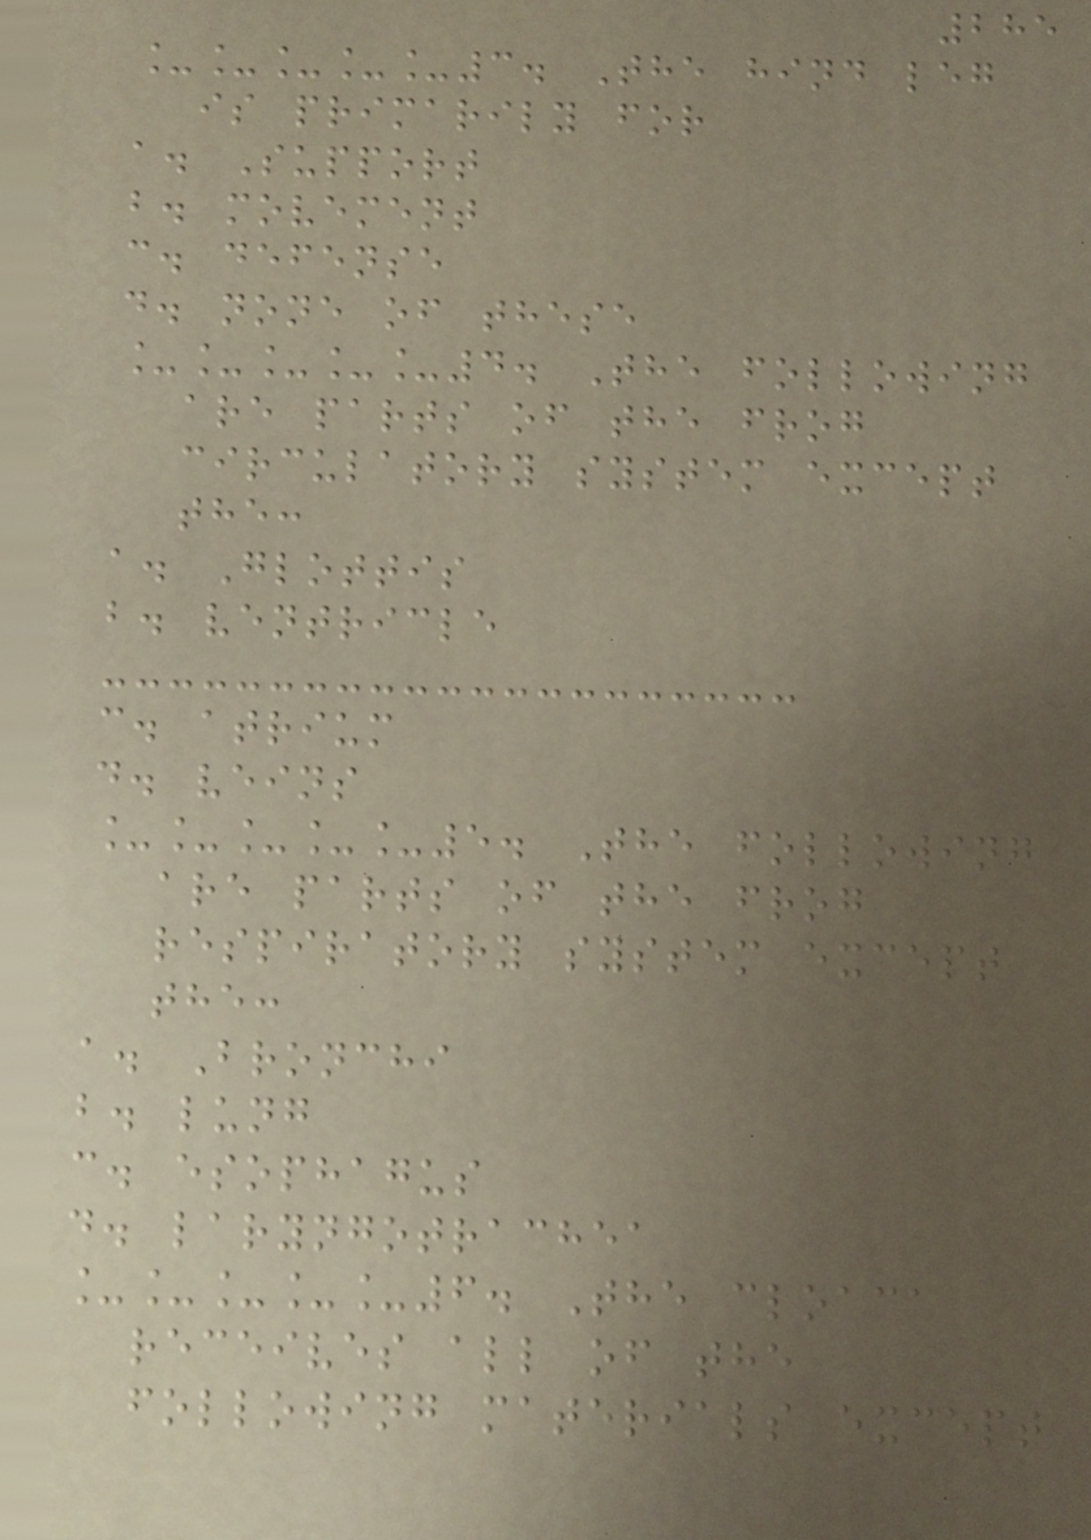285
_____3. The hind leg
is primarily for
a. Support
b. movement
c. defense
d. none of these
_____4. The following
are parts of the frog
circulatory system except
the:
a. Glottis
b. ventricle
c. atrium
d. veins
_____5. The following
are parts of the frog
respiratory system except
the:
a. Bronchi
b. lung
c. esophagus
d. laryngotrachea
_____6. The cloaca
receives all of the
following materials except
